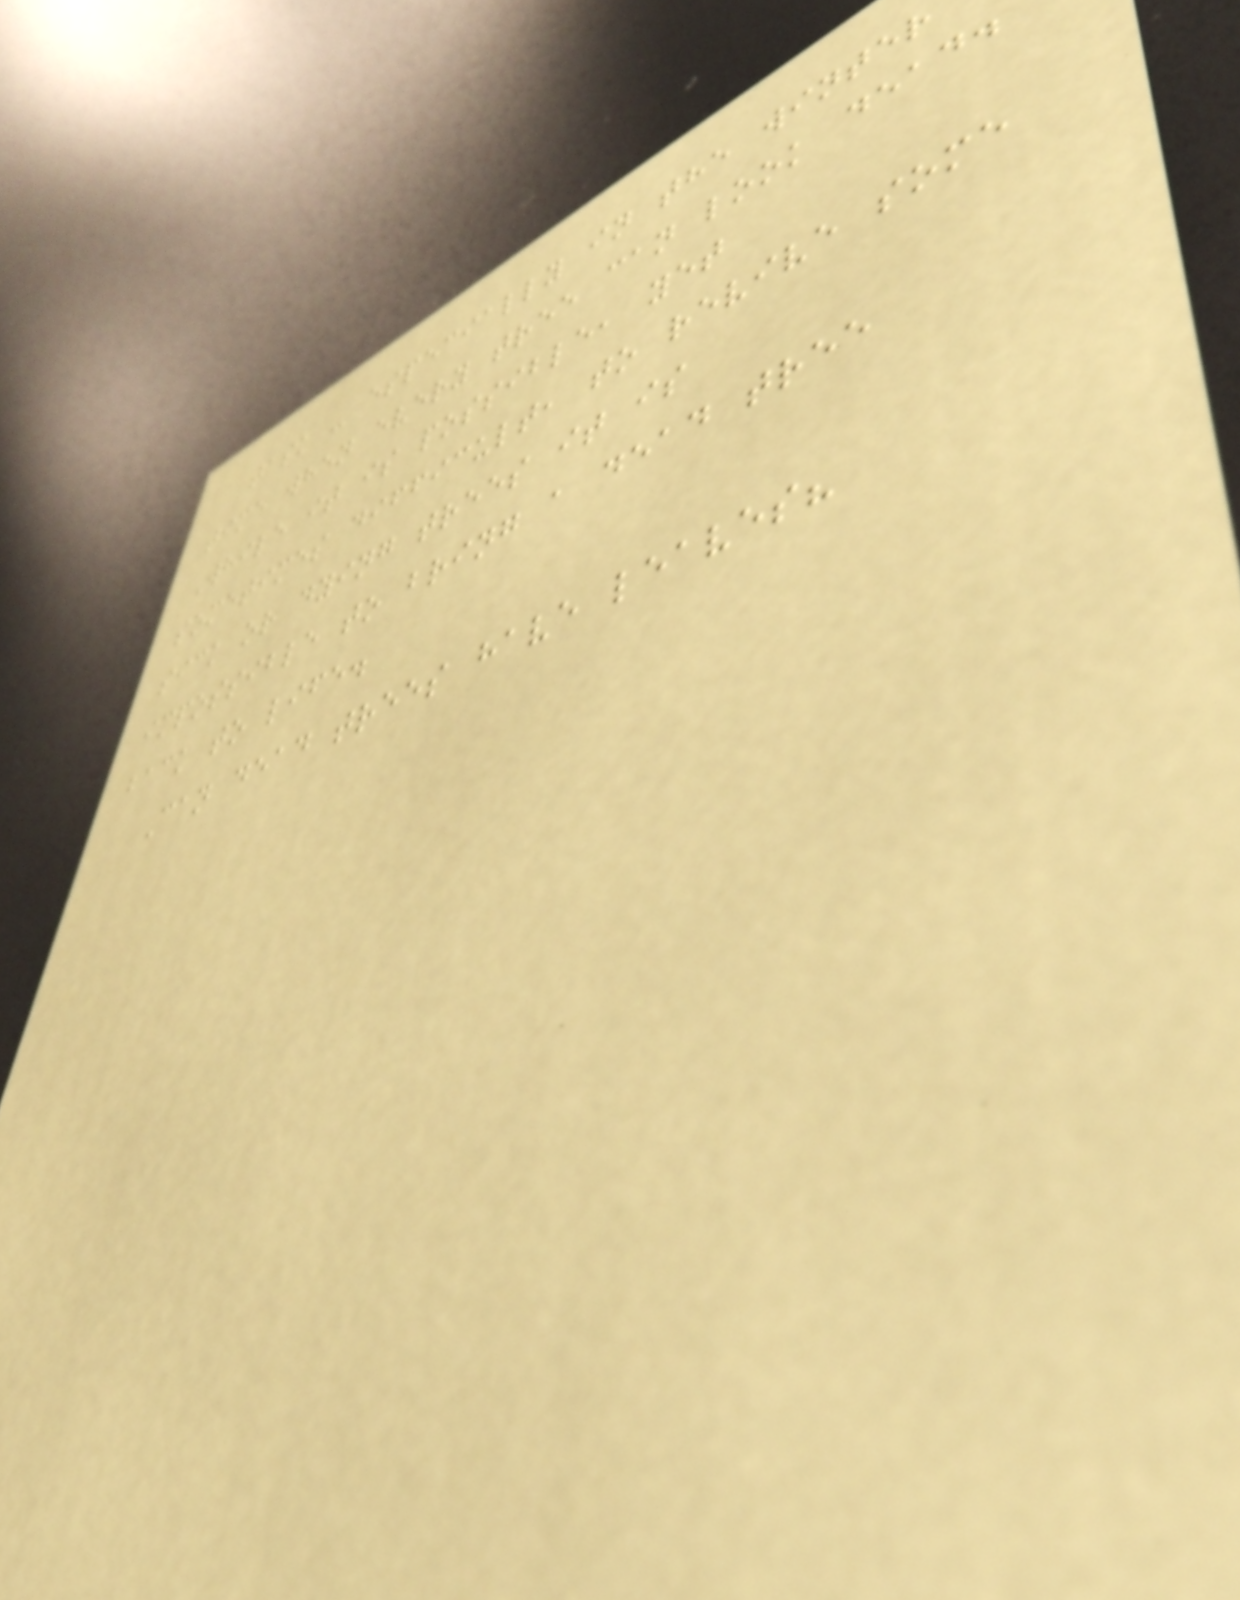task - especially in the winter
time when every tree can look dead.
While it is possible, yet
sometimes difficult, to revive some
sick or dying trees it is
impossible to bring a dead tree
back to life.
Can dead trees have leaves?
